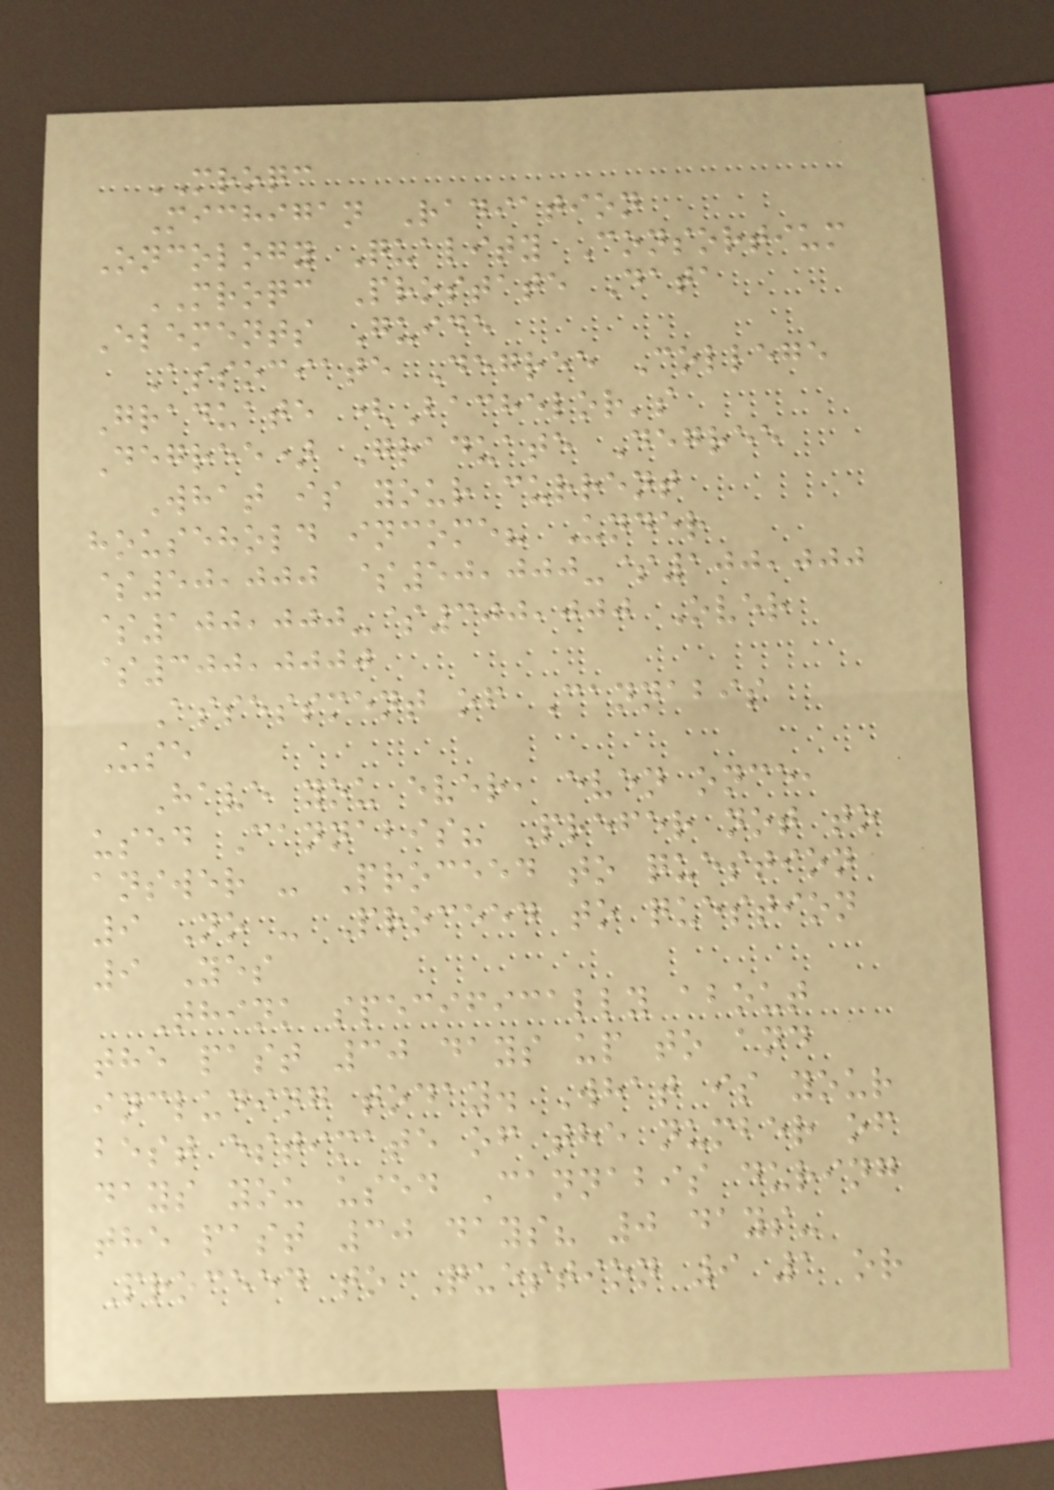MROQC
Michigan Radiation
Oncology Quality Consortium
MROQC Prostate Data
Elements Guide
Associate Degree College
Graduate (Bachelor's
Degree) Graduate Degree
What is your current
household income? Under
$50,000 $50,000-$100,000
$100,000-$300,000 Over
$300,0000
Assessment of Cannabis
Use
Have you ever, even once,
used Cannabis? Prefer not to
answer - Proceed to question
9 No - Proceed to question
9 Yes
Think specifically about
the past 30 days up to and
including today. What is your
best estimate of the number of
days you used Cannabis during
the past 30 days? 0 days-
Proceed to Question 9 1 or
